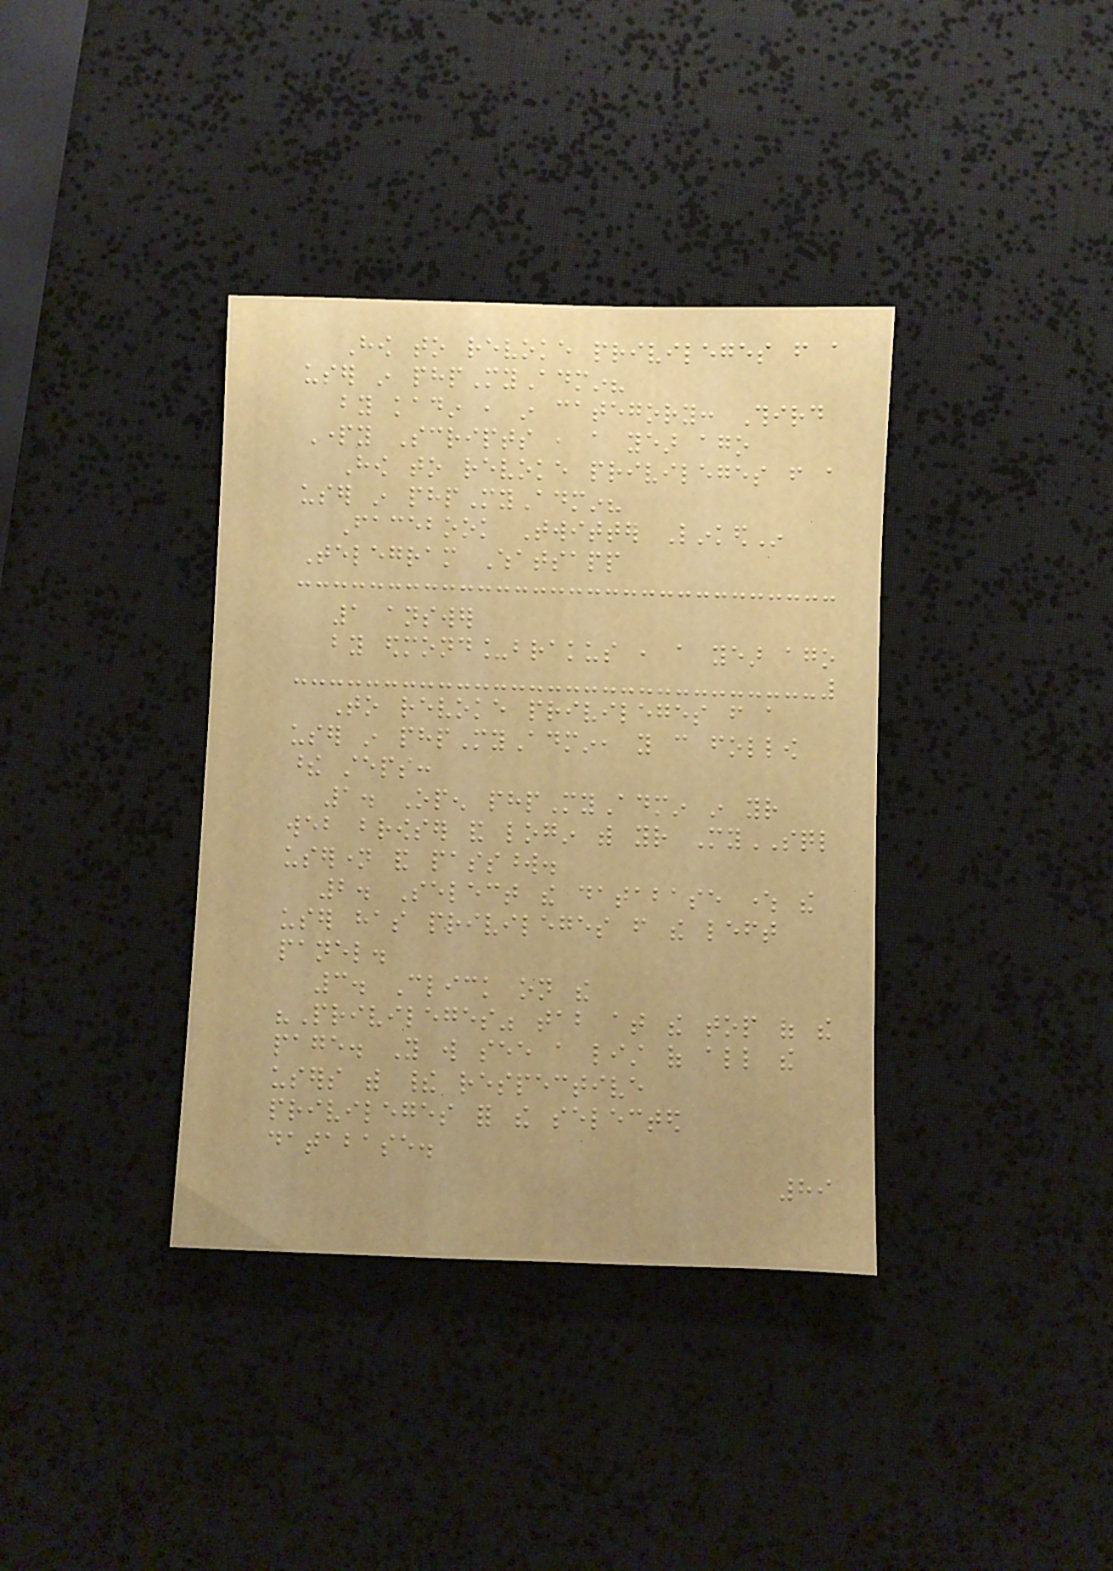How to revoke privileges from a
user in phpMyAdmin?
by kadin , in category: Third
Party Scripts , a year ago
How to revoke privileges from a
user in phpMyAdmin?
Facebook Twitter LinkedIn
Telegram Whatsapp
1 answer
by edmond_brakus , a year ago
To revoke privileges from a
user in phpMyAdmin, you can follow
these steps:
1. Open phpMyAdmin in your
web browser and login with your MySQL
username and password.
2. Select the database where the
user has privileges from the left
panel.
3. Click on the
"Privileges" tab at the top of the
page. You will see a list of all the
users with their respective
privileges for the selected
database.
89
